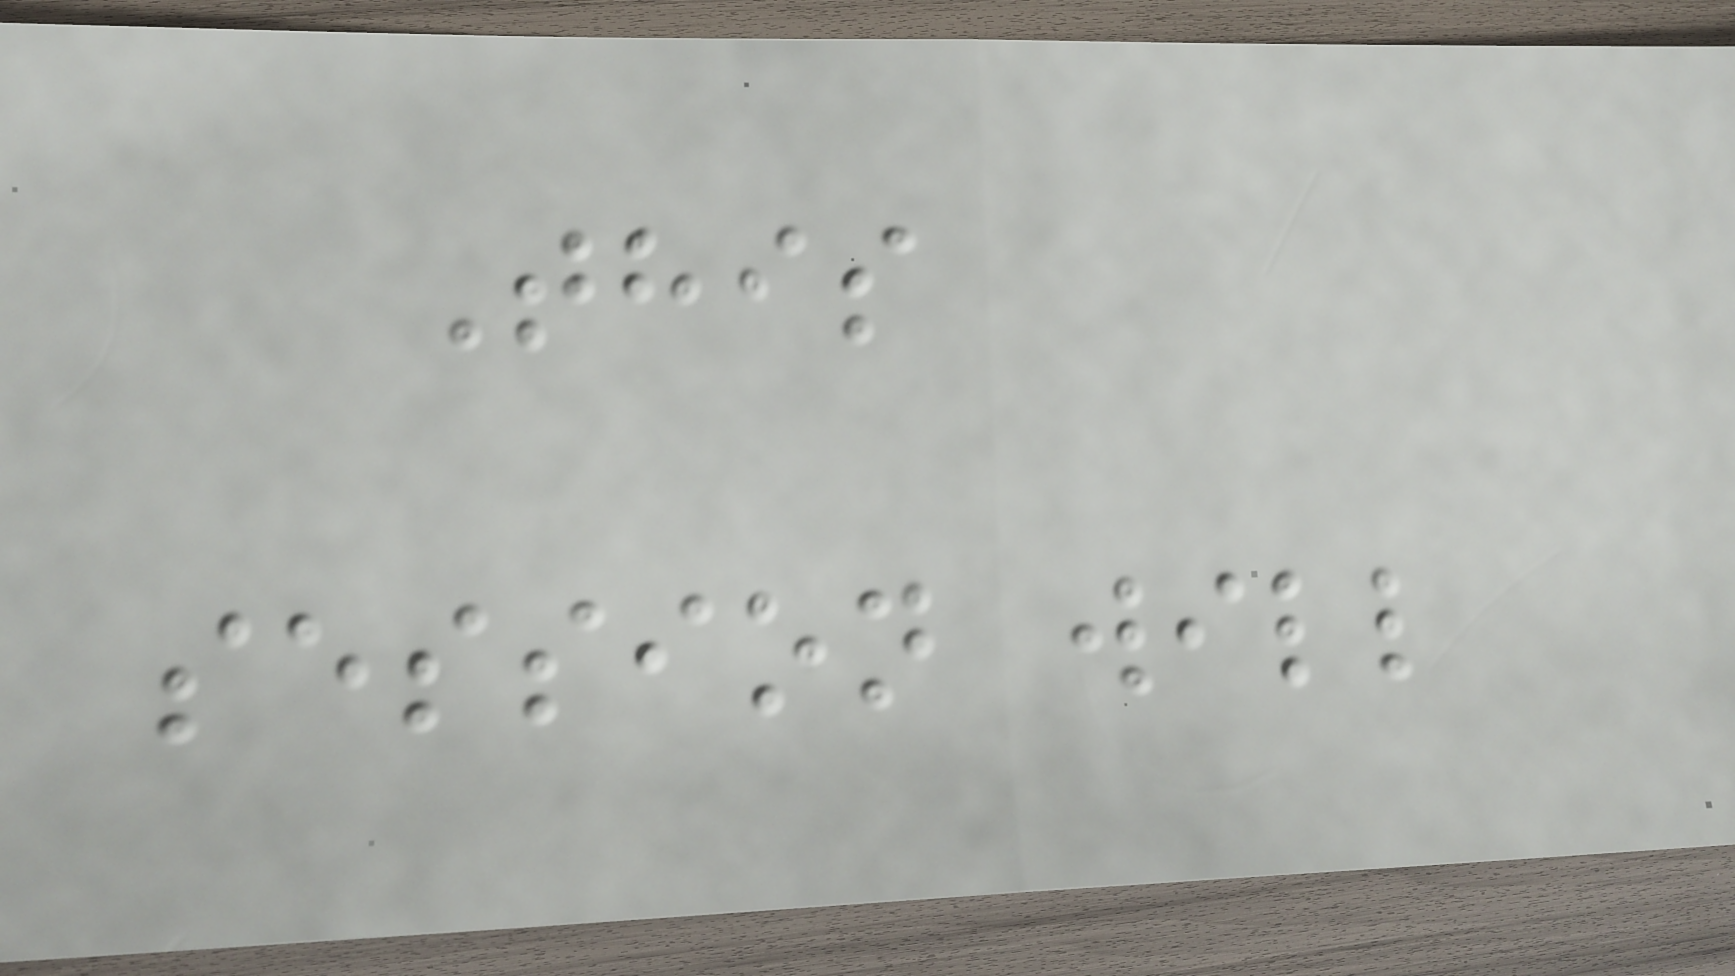This
session will
